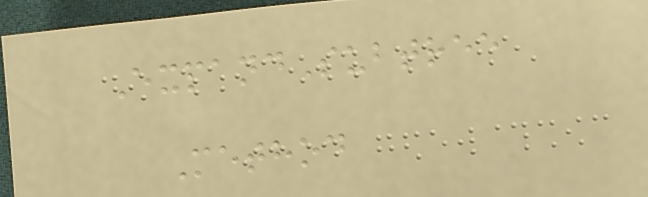ExpandSubtree
Method
